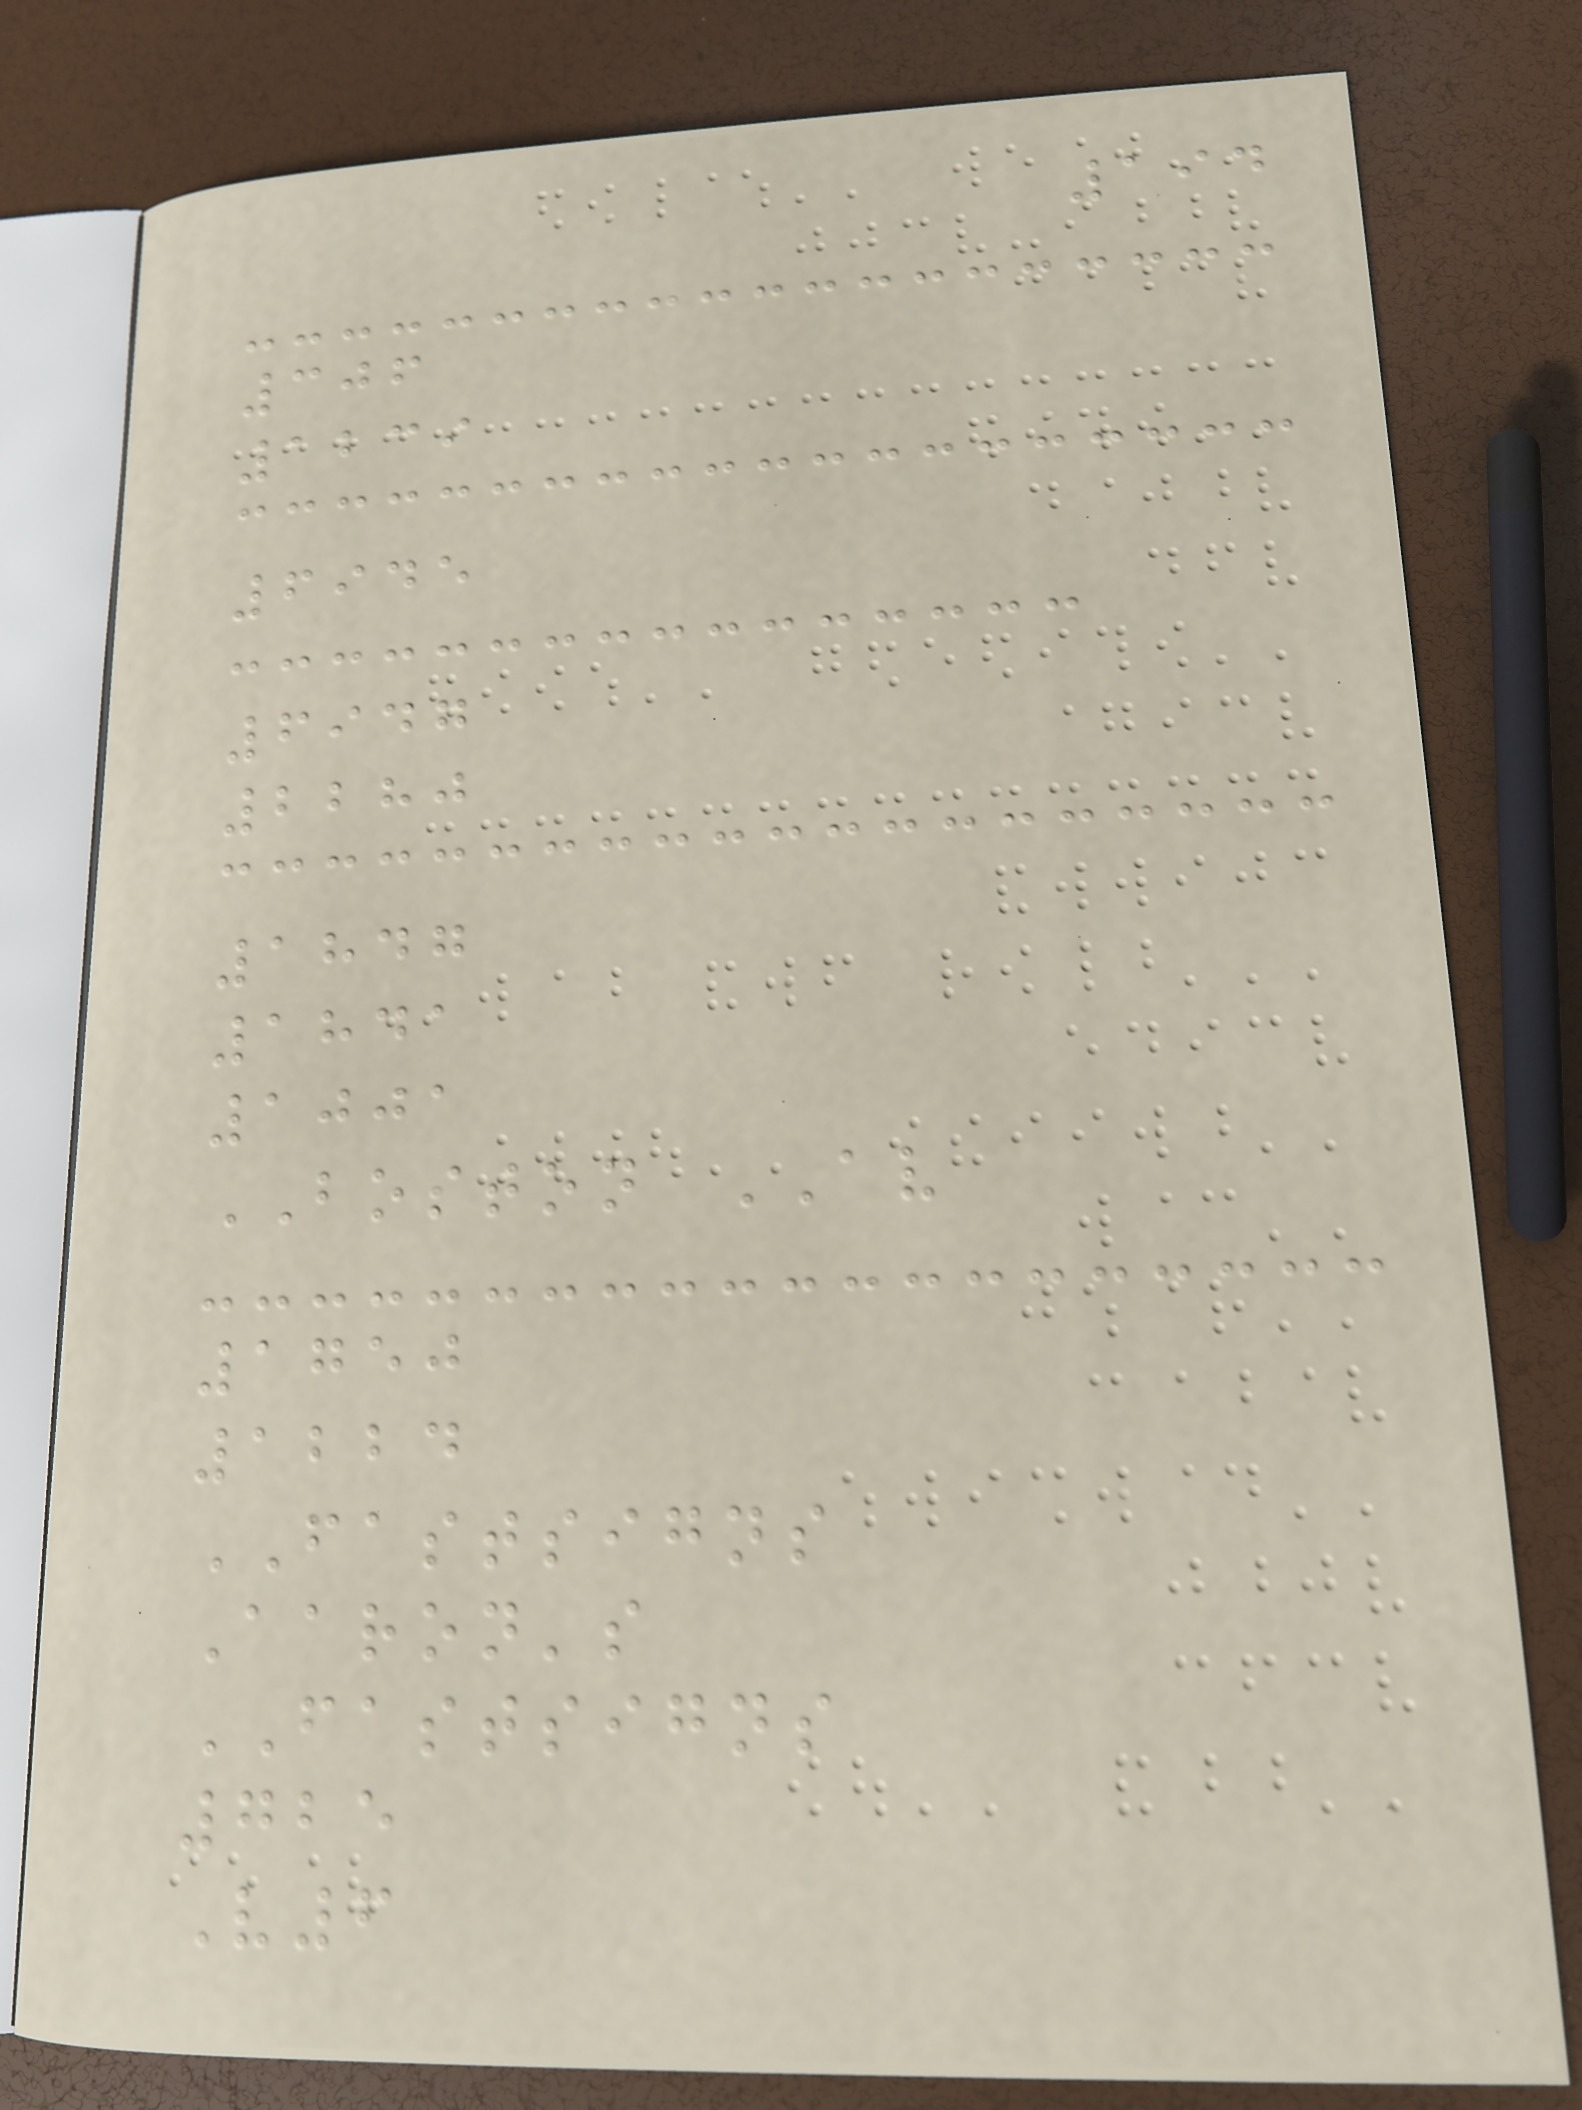194
306
1239
6945
6947
2280
1847
1841
1001
BOSTON AV
1750
1224
FASTSIGNS
Aaron's
FASTSIGNS
725
V6
